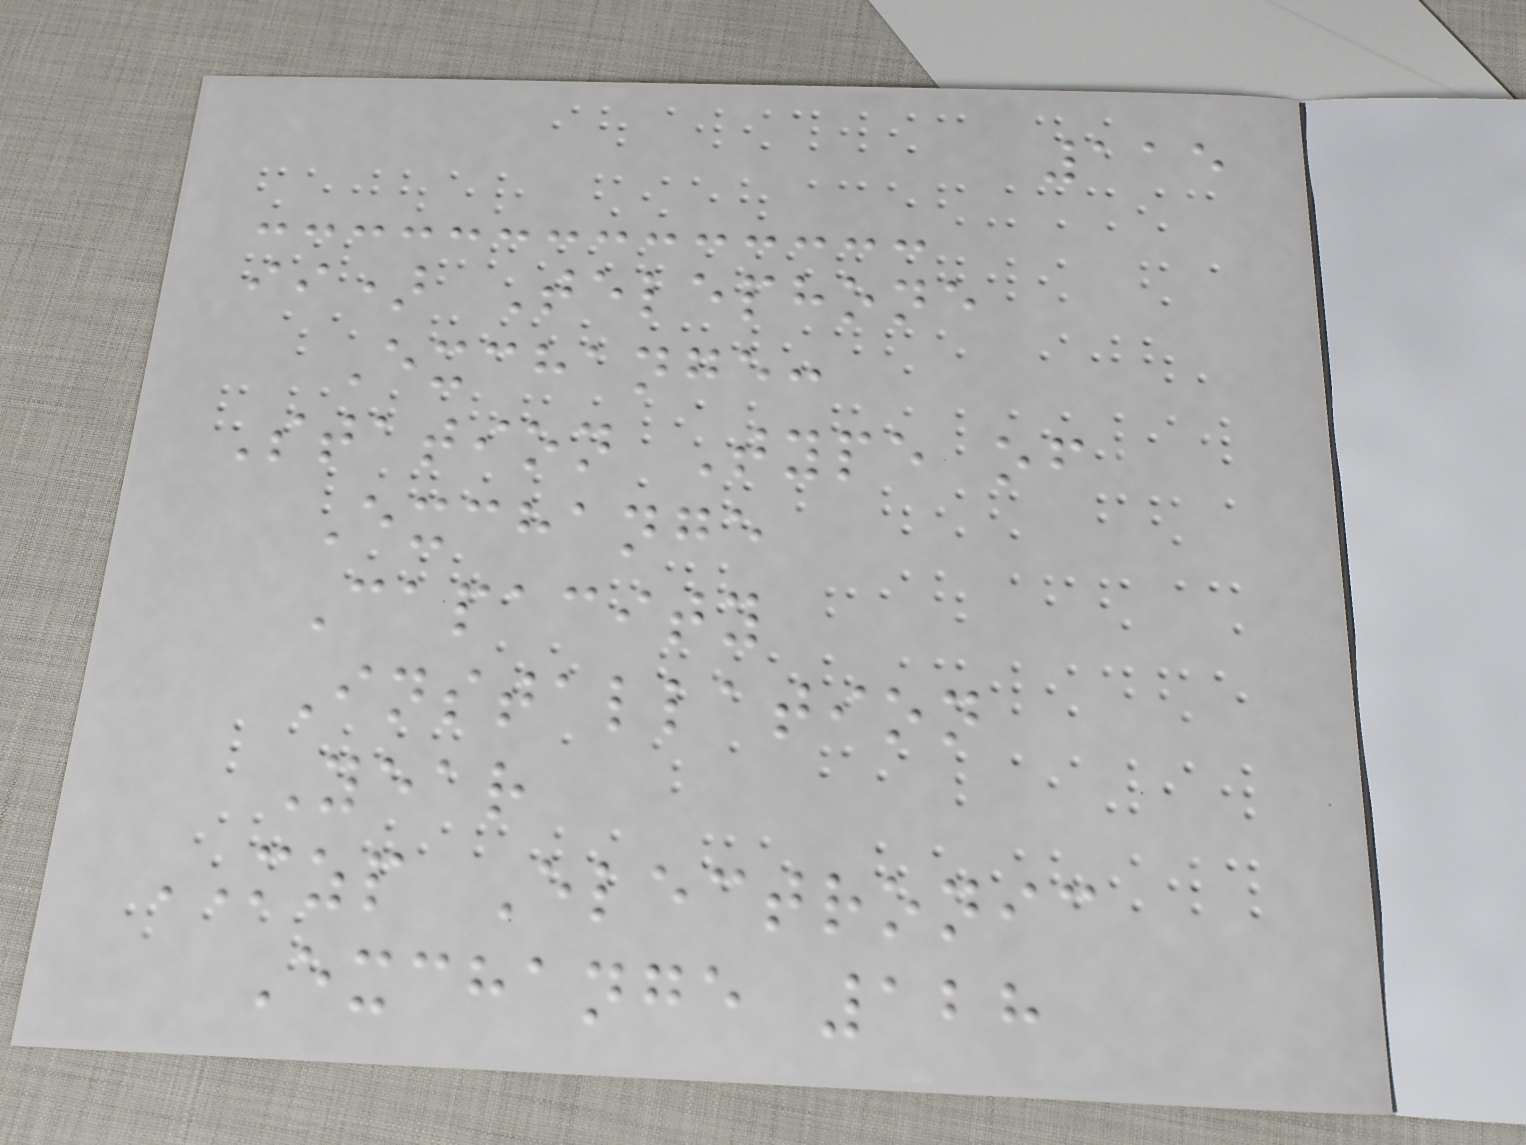115
ii) Telephone
Exchange:
Station Type of
Exchange
Capacity
Installation
Year
MZP Electronic
Exchange 128
